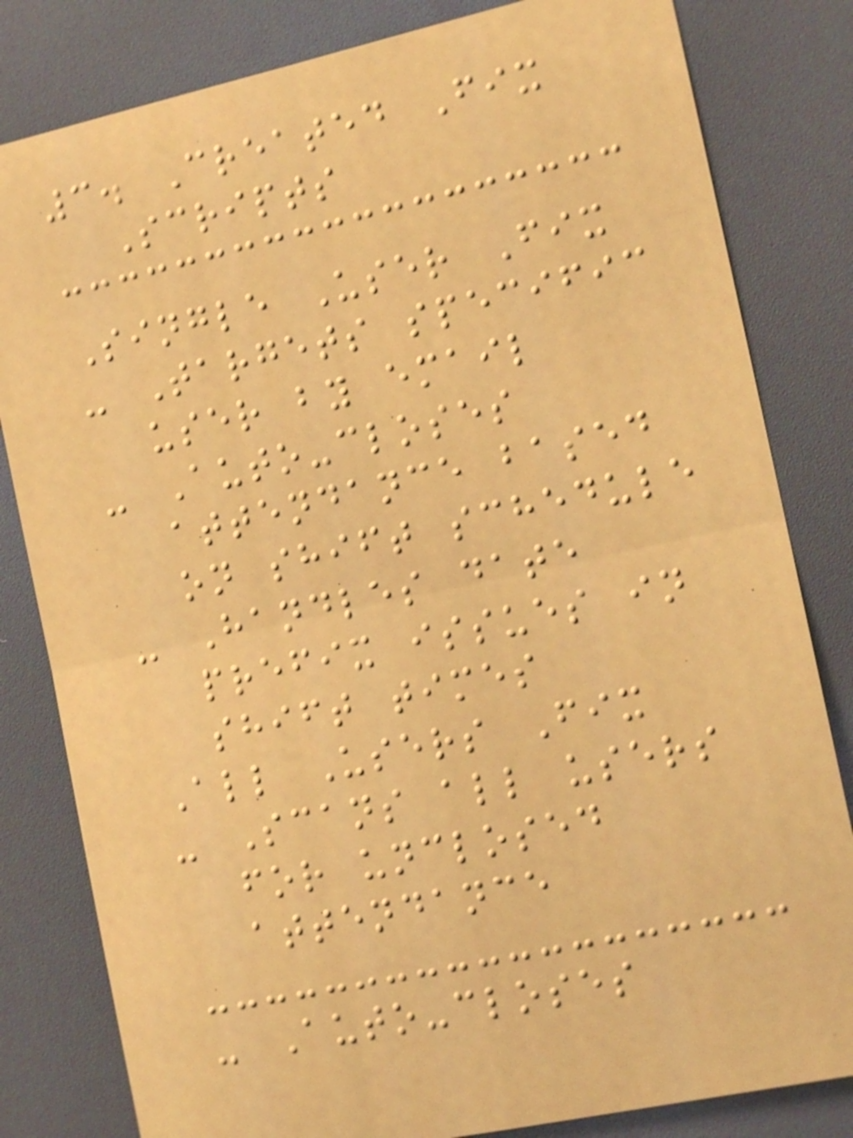3. Created Fix
Scripts
Single User Fix
- Targets specific
user by email
- Auto-closes
attendance based
on shift schedule
- Handles date
prefix issues in
shift times
All Users Fix
- Scans all users
for unclosed
attendance
- Auto-closes
